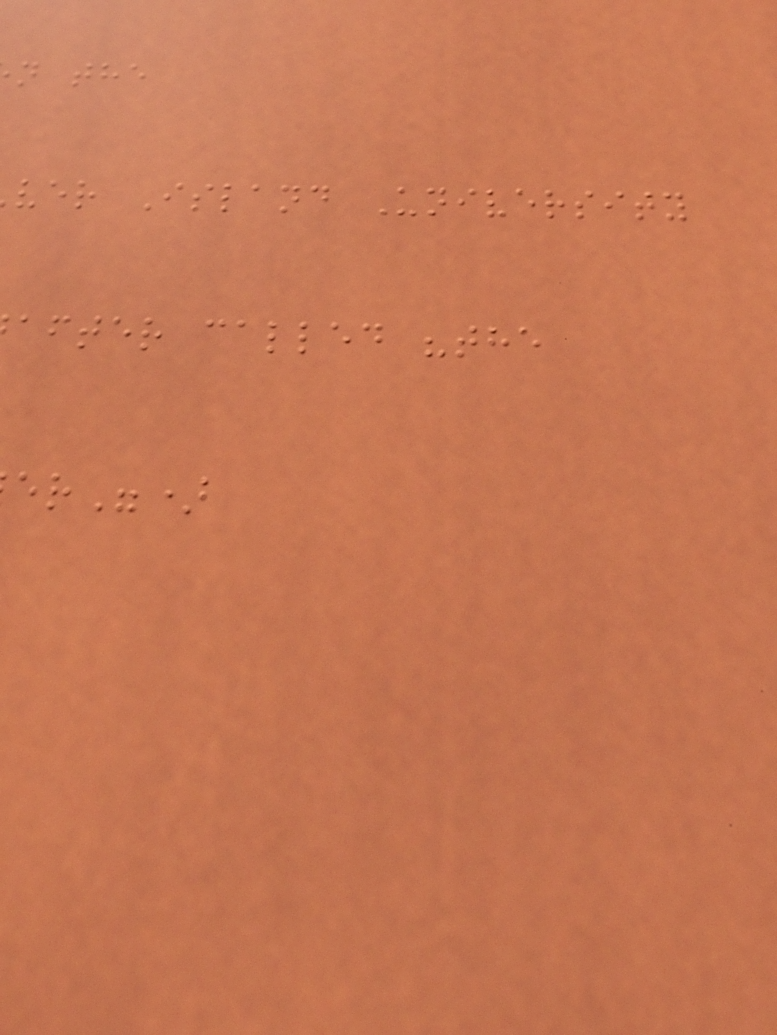n the
ver Island University
after called "the
er")
